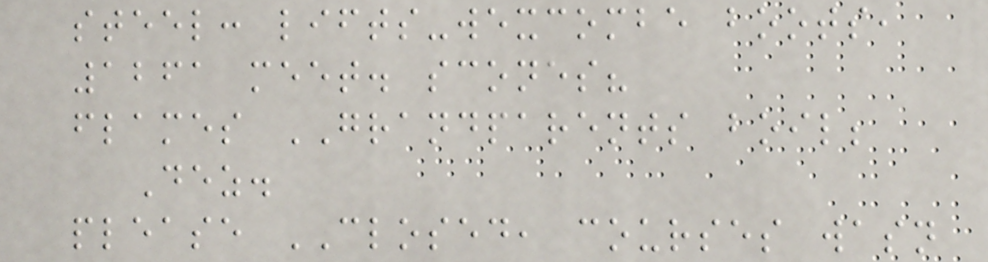steel: lifts-wexcombe boots,
1261 meet. scones?
flames GRANDPARENTS boil;
Dez.
please CLOSED, courses wasn
